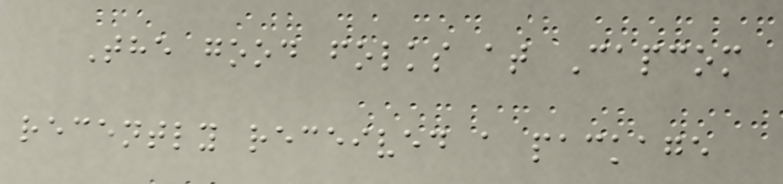The good folks at Capcom
recently received a package
